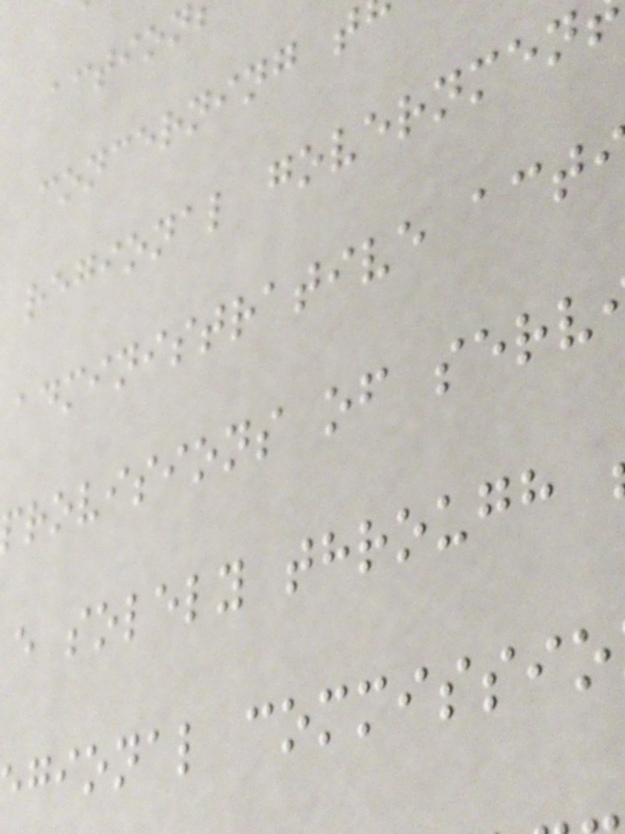concerning t
regional governmen
administrative act
rovisions of serv
e solely through
gional commissio
